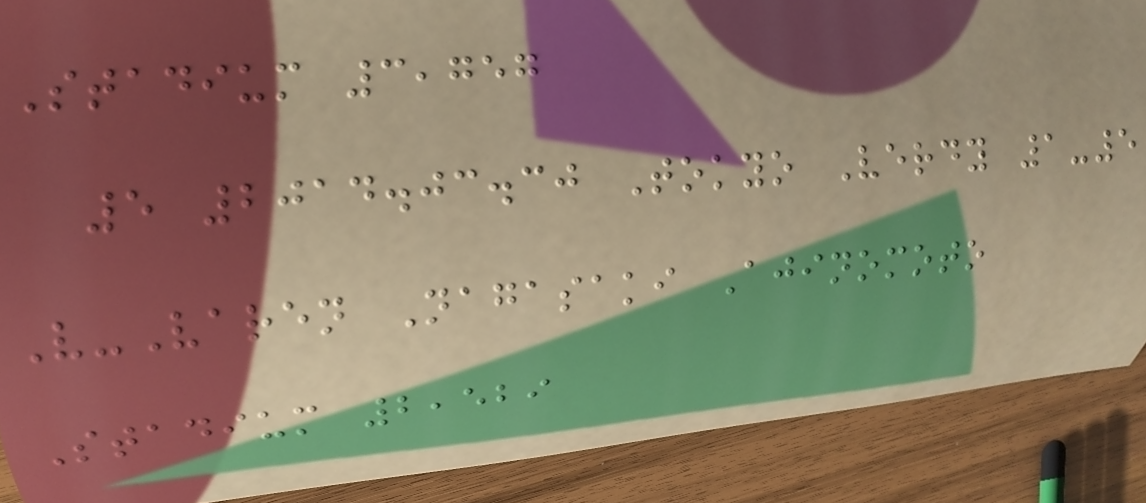Stadium 3,757
5 2014.03.30 Tokyo Verdy 1-5
V-Varen Nagasaki Ajinomoto
Stadium 2,529
